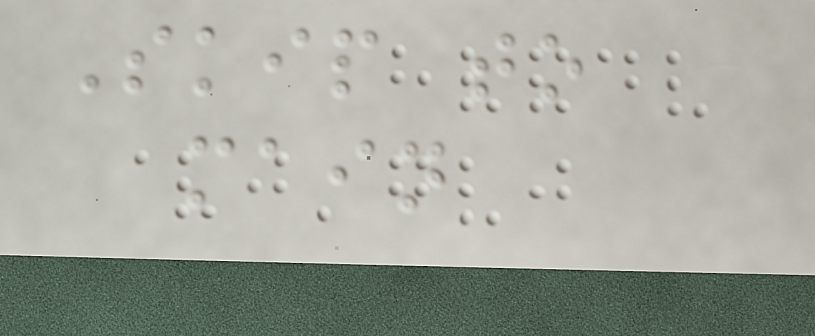Skip to
main
